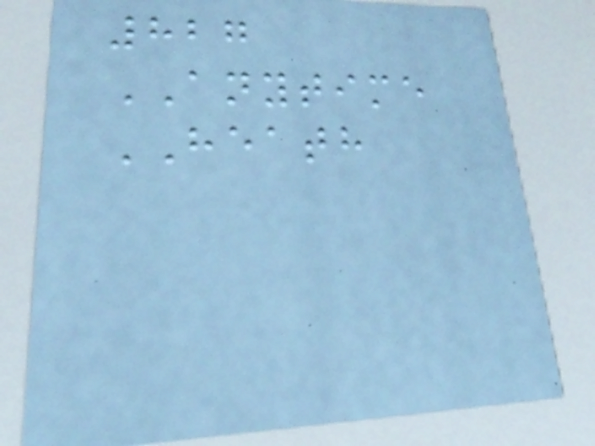827
ANYTIME
HEATH
